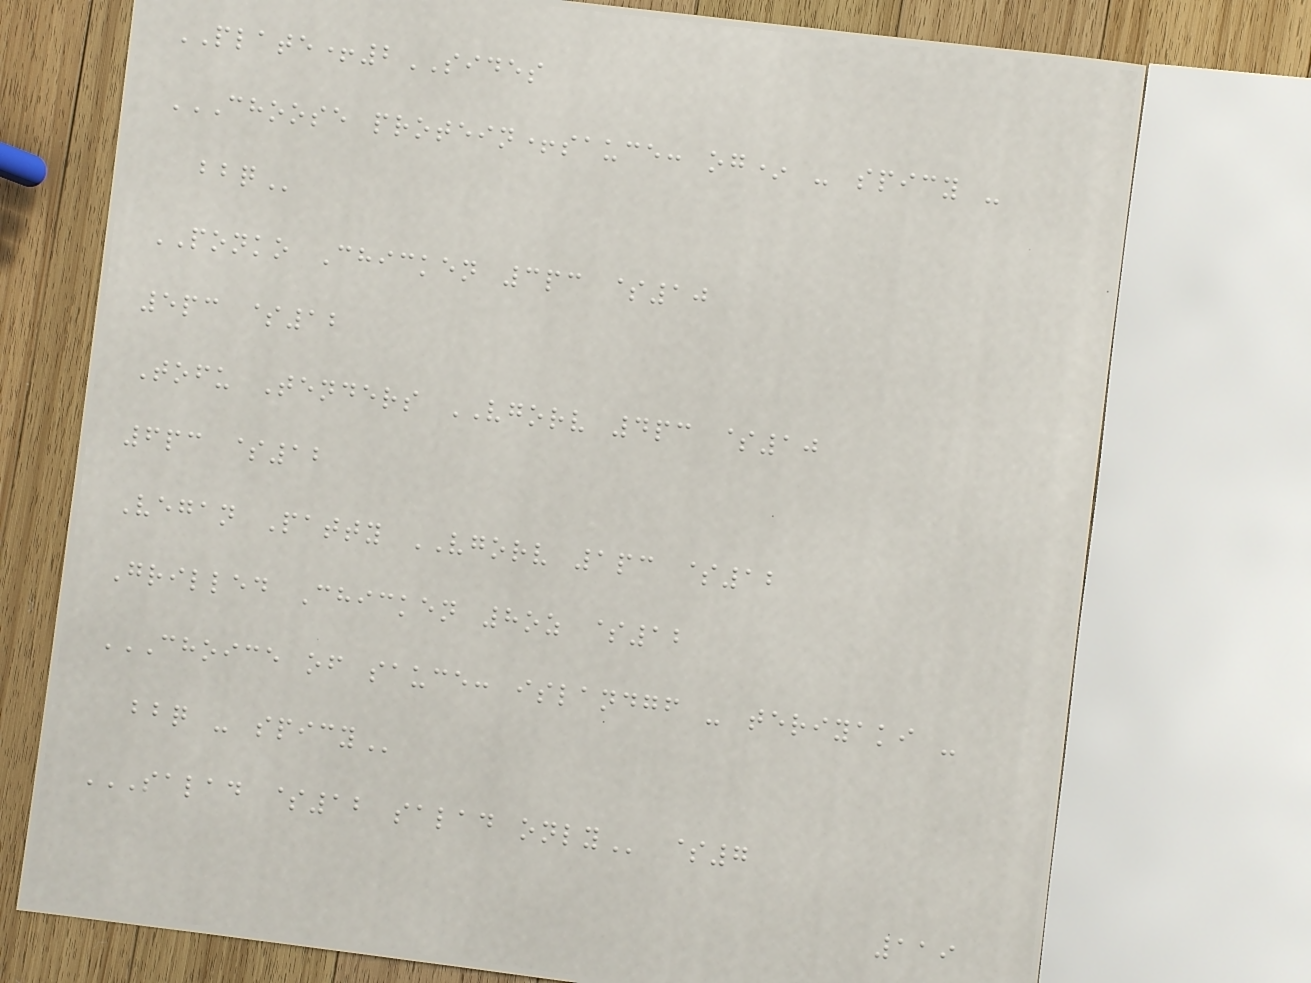PLATE+2SIDES
CHOOSE PROTEIN+SAUCE: OG* - SPICY -
BBQ
PONKO Chicken 3pc $10
5pc $12
Tofu Tenders VGORV 4pc $10
6pc $12
Vegan Patty VGORV 1pc $12
Grilled Chicken 8oz $12
CHOICE OF SAUCE: ISLANDGF - TERIYAKI -
BBQ - SPICY
SALAD $12 SALAD ONLY $7
119
